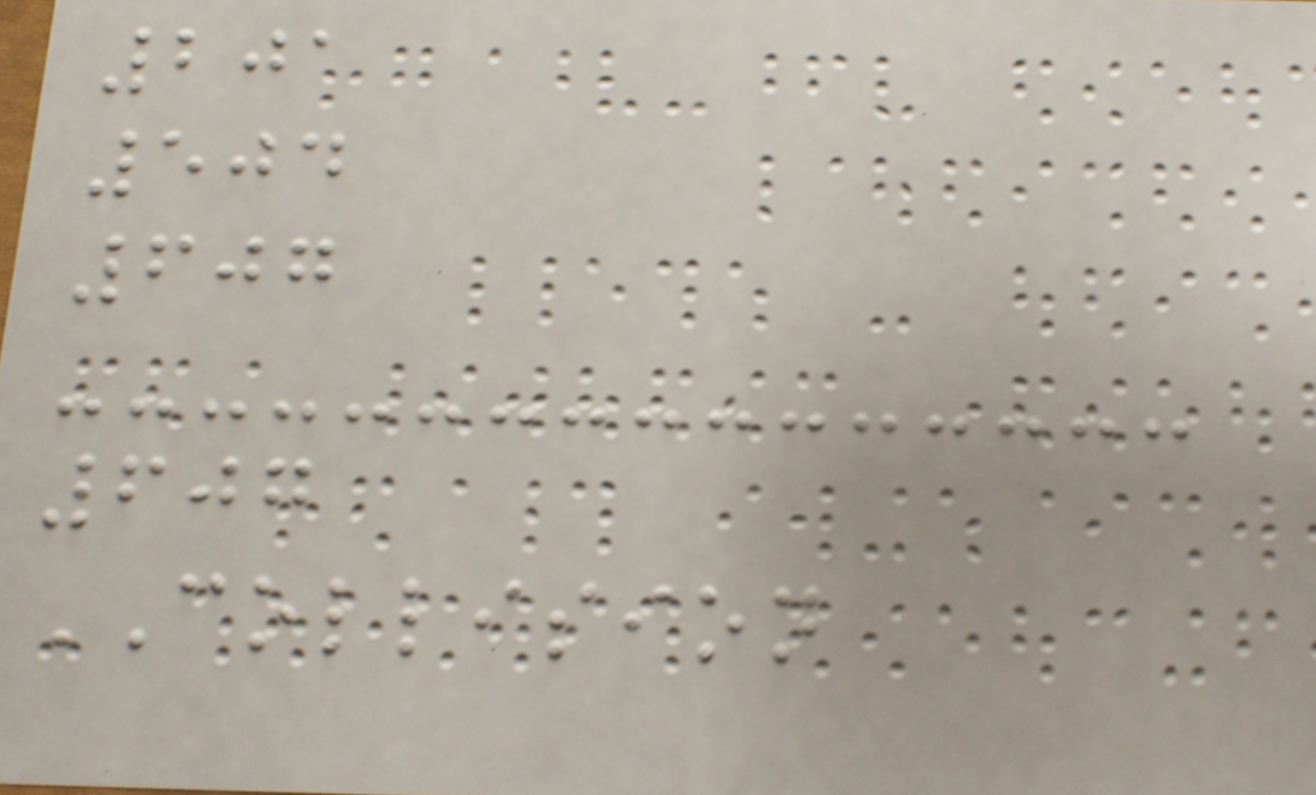201
504
607
607
COLLISION
